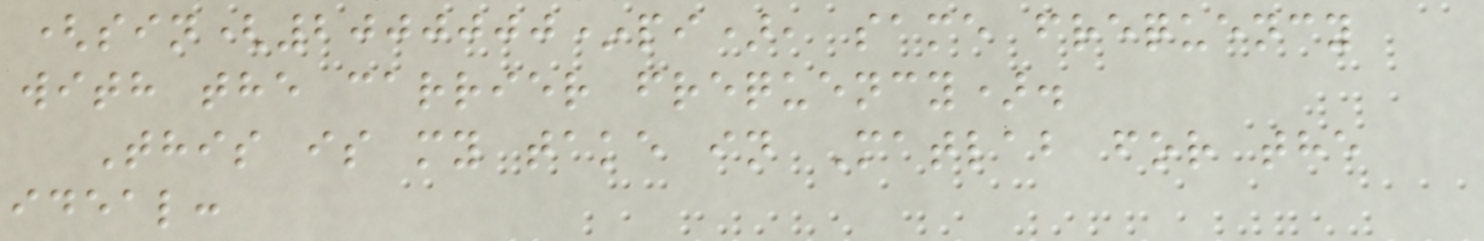(sin(2000000*pi), same frequency
with the carrier frequency).
This is my take in Matlab for the
ideal:
